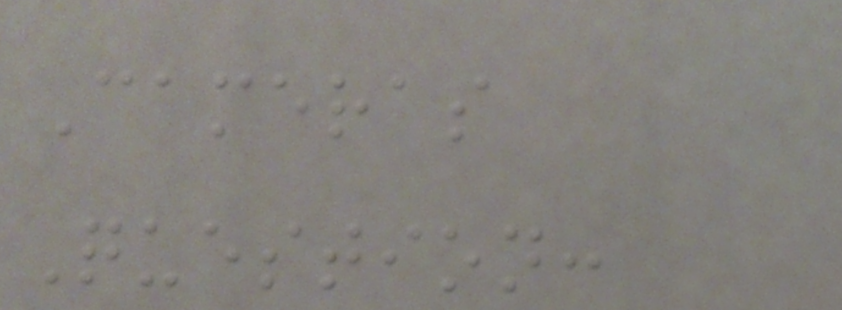Cameras
Question:
